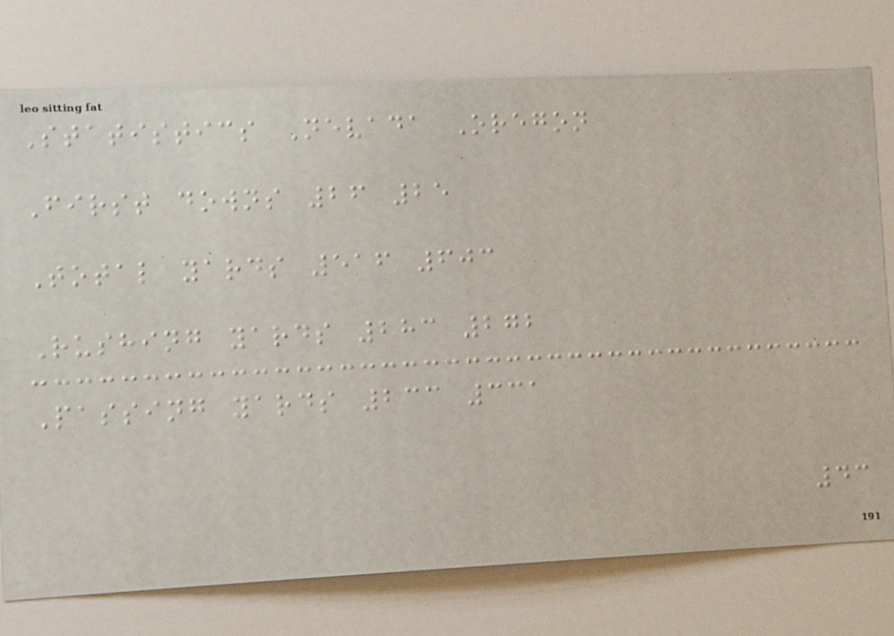Statistics Nevada Oregon
First downs 26 25
Total yards 516 603
Rushing yards 283 272
Passing yards 233 331
43
